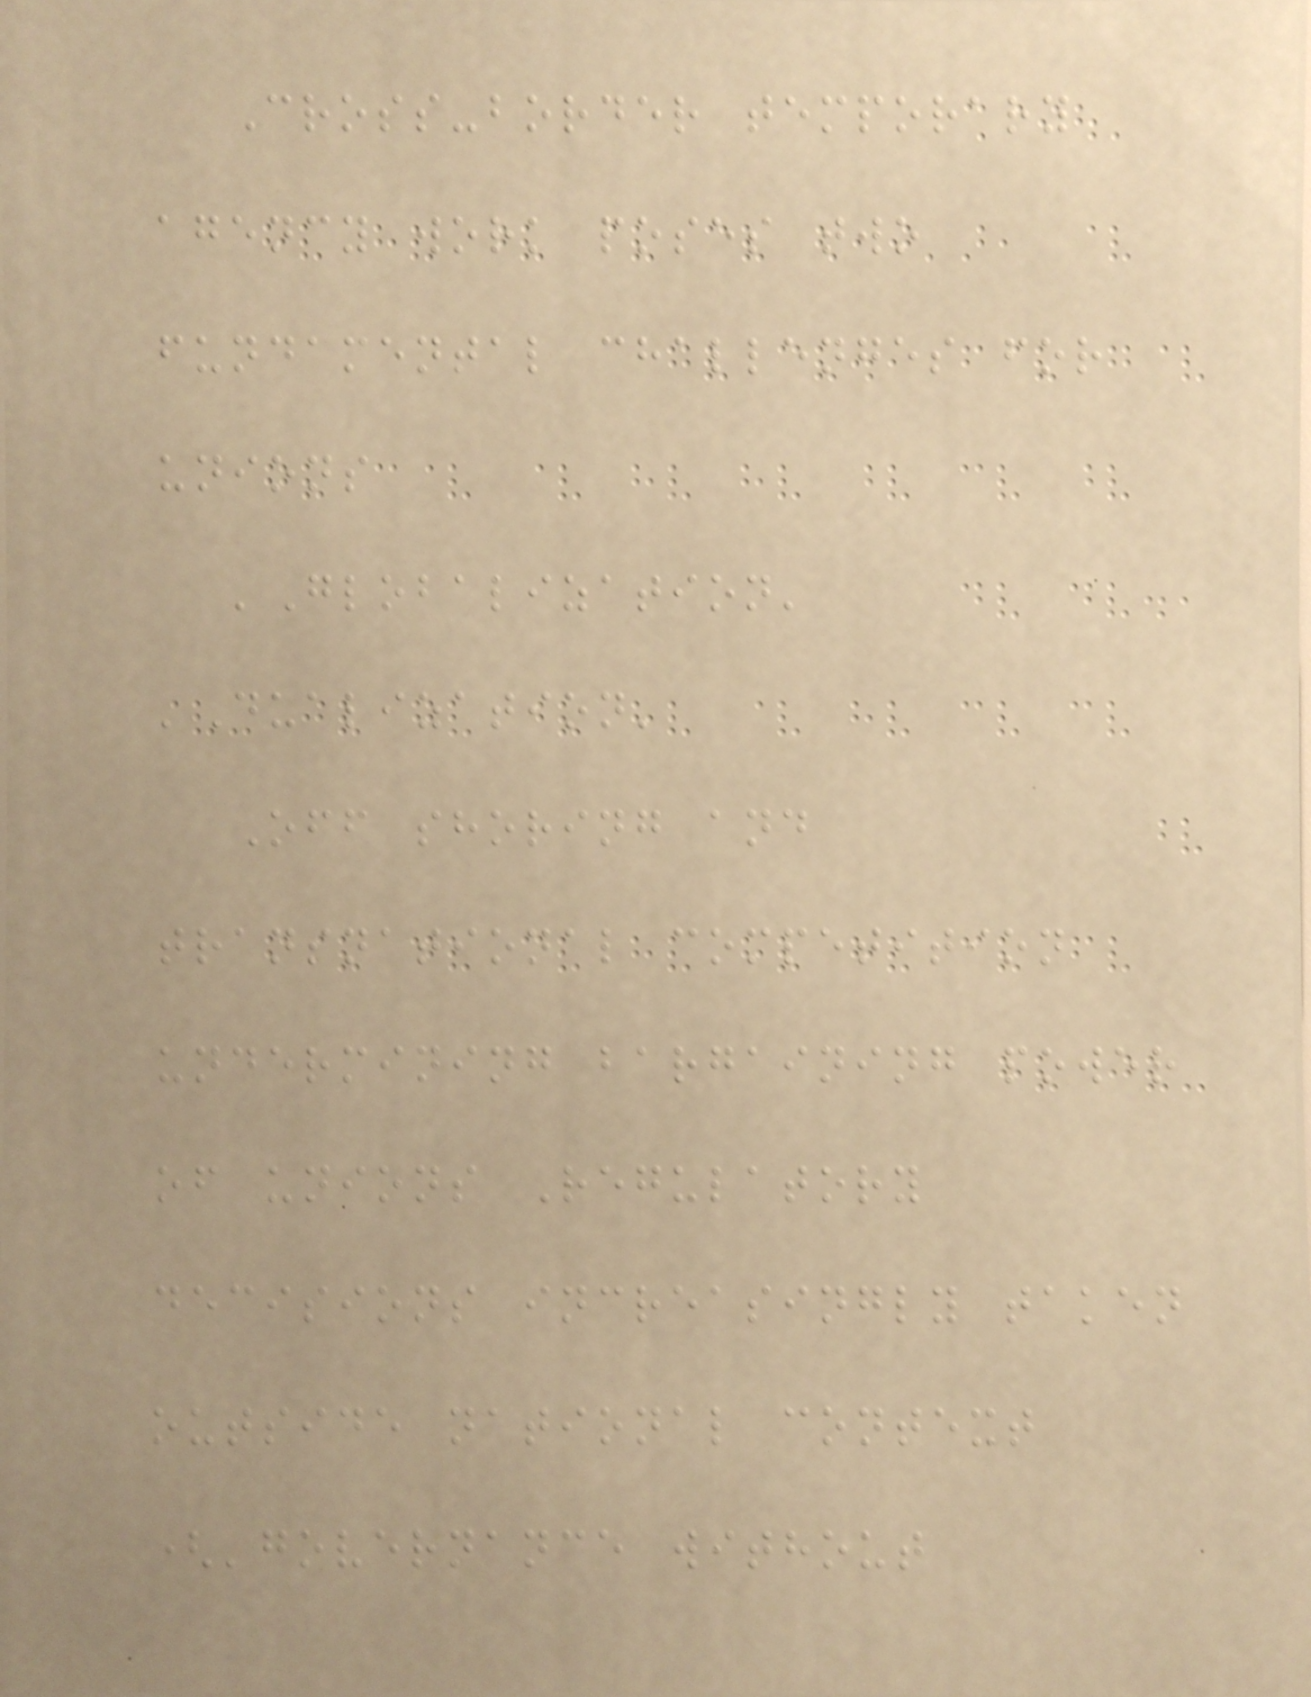Cross-border temporary
agency work poses two
fundamental challenges for
unions
'Globalization'
'Dualization'
Off shoring and
transnational competition
undermining bargaining power
of unions Regulatory
decisions increasingly taken
outside national context
('governance without
